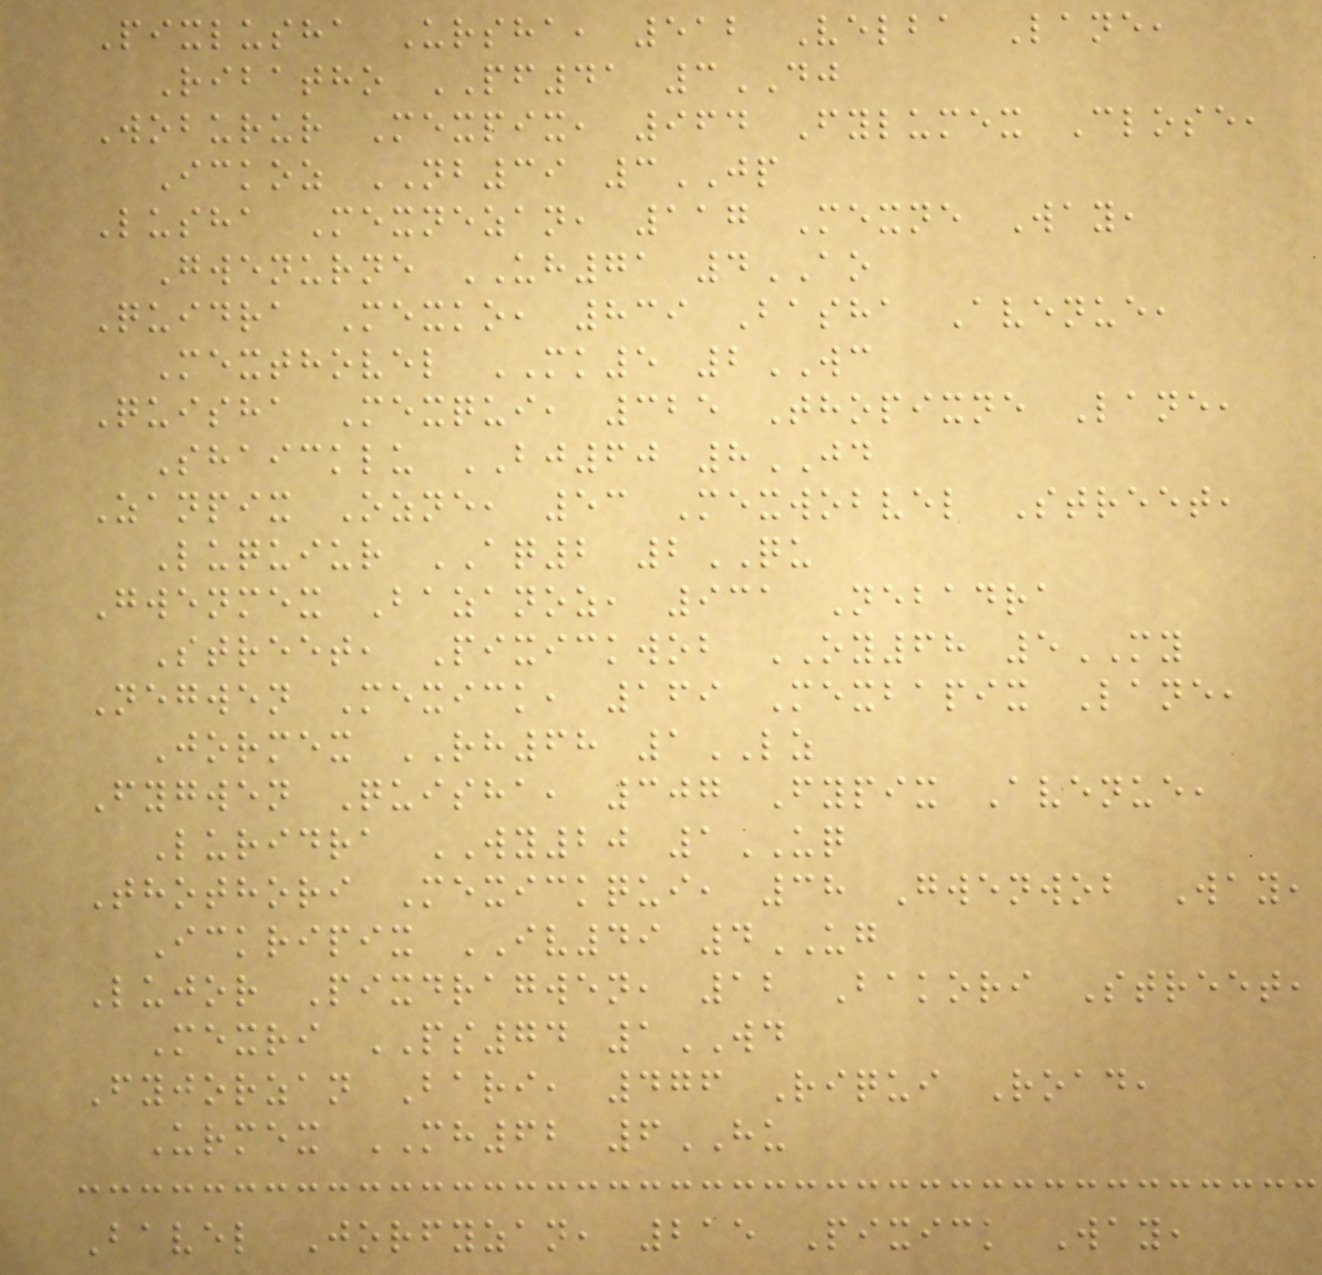Pixlusha Ursha, 512 Velba Lane,
Ribatho PF41 3DJ
Woburur Mexpix, 964 Fylumex Close,
Ickoz NB39 3JP
Lusha Mexnezan, 117 Mexne Way,
Gwenurne UH71 4AO
Quidra Mexko, 839 Basha Avenue,
Mexthovel MK5 2WC
Quisha Mexqui, 325 Thopixne Lane,
Shaicklu BJ60 8JD
Zanpix Ozne, 53 Mexwobvel Street,
Luquiur AQ2 2QU
Gwenmex Bazanoz, 931 Nebadra
Street, Pixickwob OY68 5MY
Negwen Mexick, 169 Mexbapix Lane,
Jormex RH68 1LZ
Fygwen Quisha, 307 Fypix Avenue,
Luridra WY20 1UQ
Thothori Mexickqui, 38 Gwenwob Way,
Ickripix IV49 4UG
Lujor Pixdragwen, 12 Bakori Street,
Mexri PS74 1WD
Fyjorzan Bari, 476 Riqui Road,
Urmex MH62 6HU
Bavel Jorfyzan, 215 Pixick Way,
